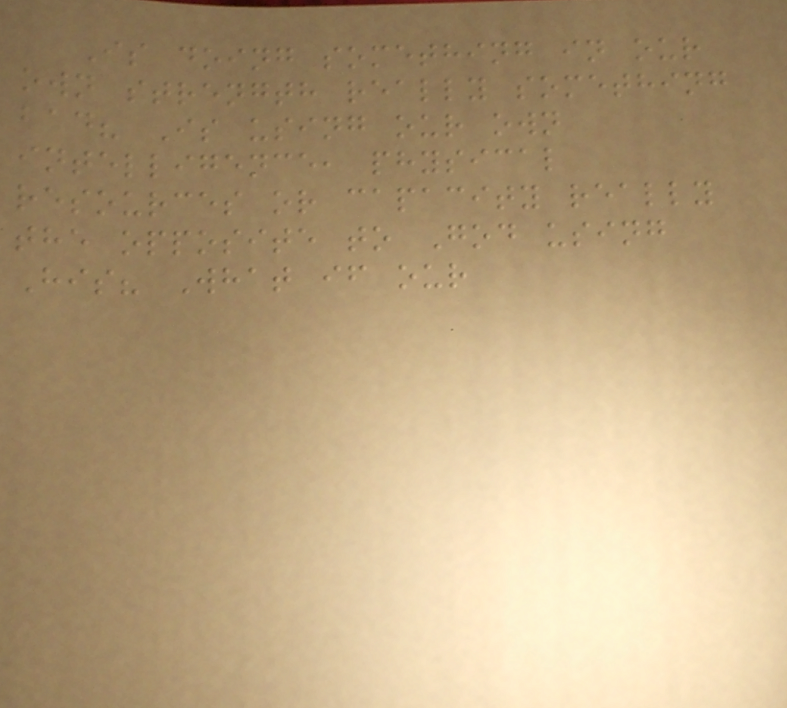Is doing something in our
own strength really something
bad? Is using our own
intelligence, physical
resources or capacity really
the opposite to God using
His? What if our
